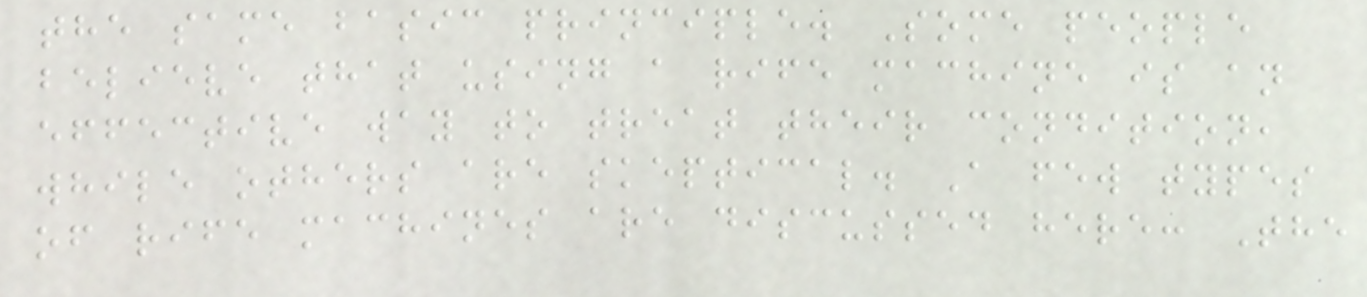the same basic principle. Some people
believe that using a rife machine is an
effective way to treat their condition,
while others are skeptical. A few types
of rife machines are discussed here: The
